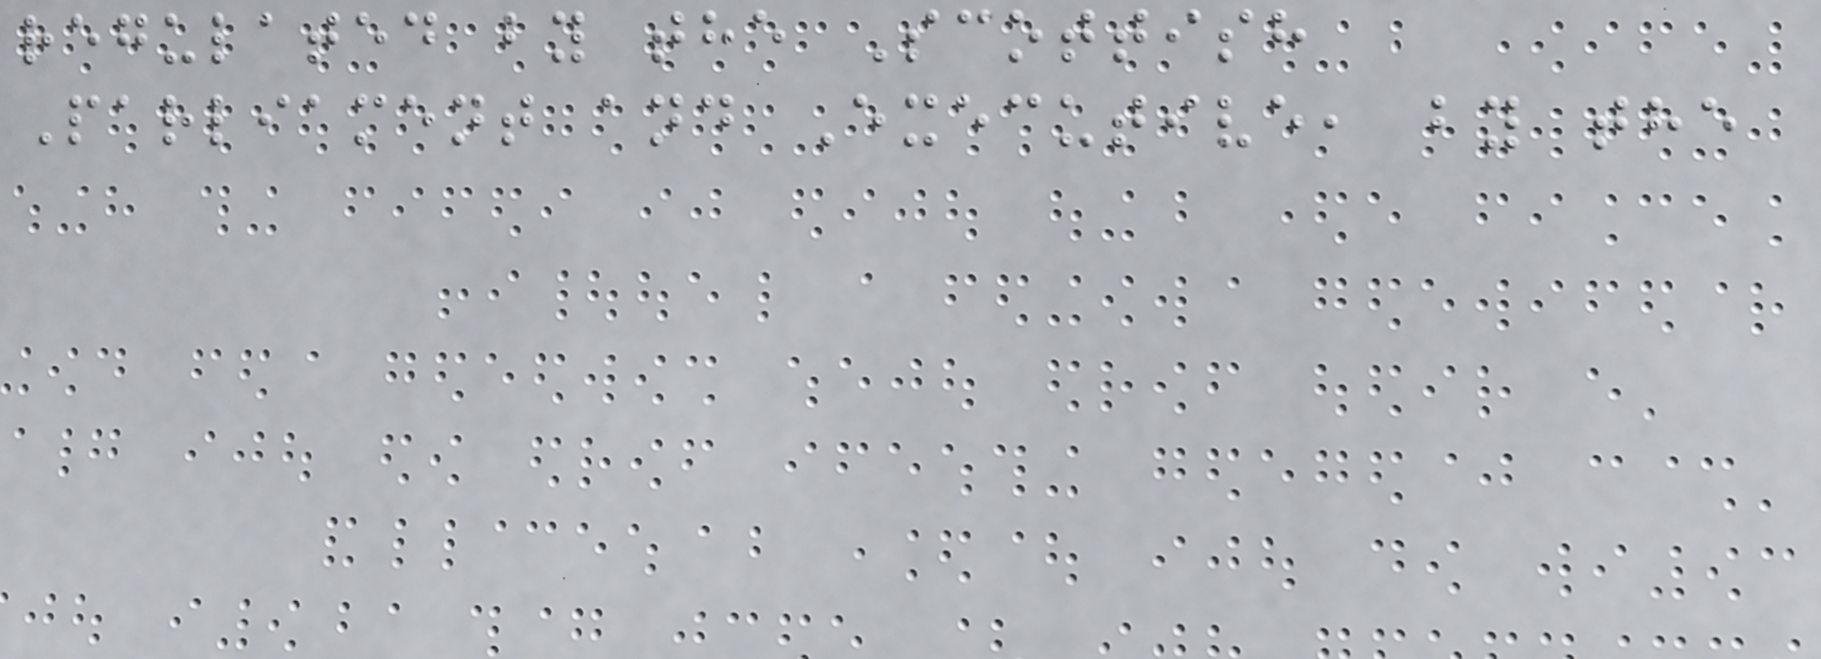regulated by the Scottish
Parliament and Executive, by the
